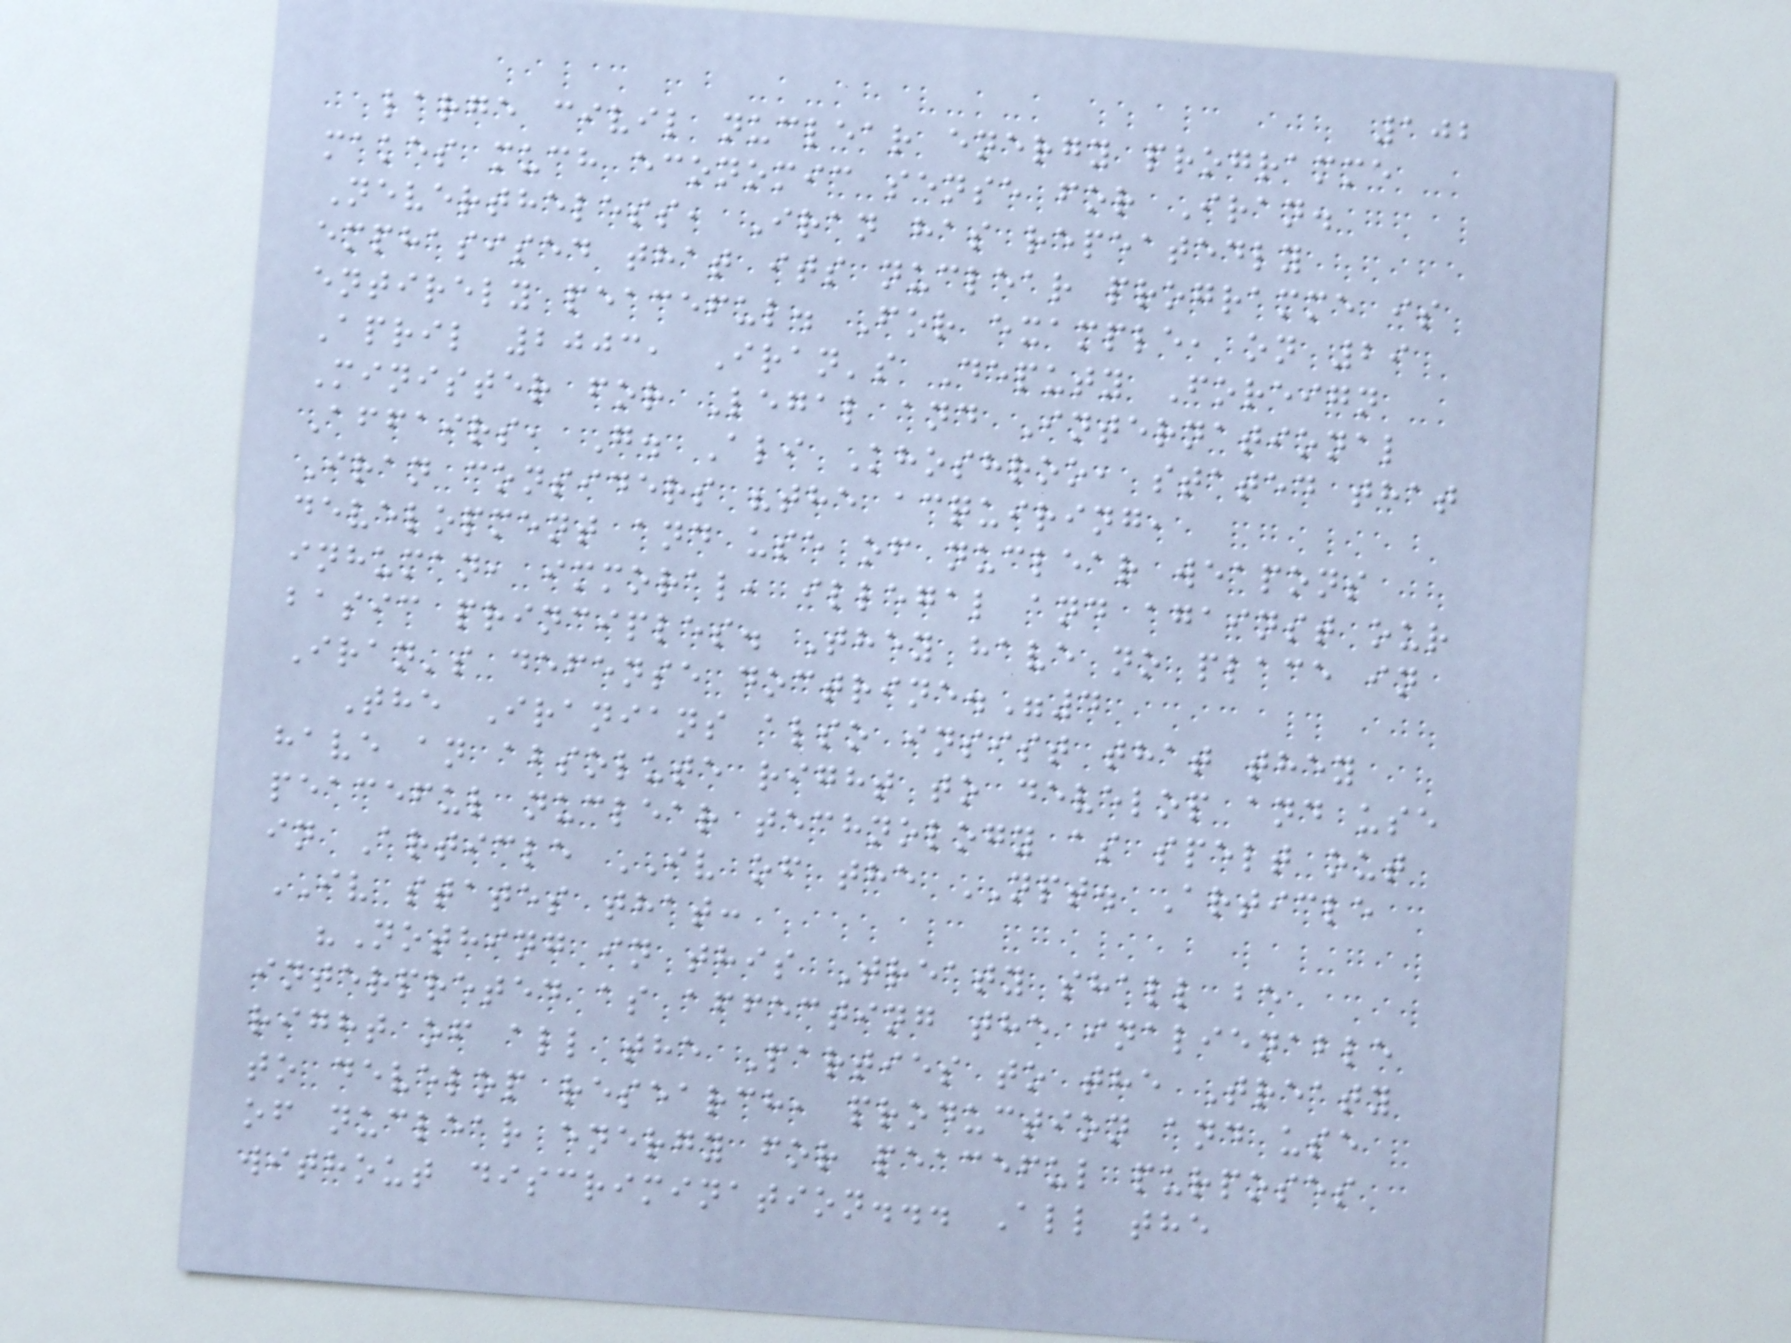102
large civil nuclear energy programme
makes much economic sense for Iran.
Nevertheless, Iran has repeatedly
emphasised that its nuclear programme is
entirely peaceful. For example, on 29
April 2003, Iran's Deputy Foreign
Minister for Legal and International
Affairs, G. Ali Khoshroo, stated that
Iran considers "the acquiring,
development and use of nuclear weapons
inhuman, immoral, illegal and against our
basic principles. They have no place in
Iran's defense doctrine."4
The Iranians also insist that they
have an absolute right to develop and use
peaceful nuclear technology as spelt out
in Article IV of the NPT. Article
IV states that:
"Nothing in this Treaty shall be
interpreted as affecting the inalienable
right of all the Parties to the Treaty
to develop research, production and use
of nuclear energy for peaceful purposes
without discrimination... All the
